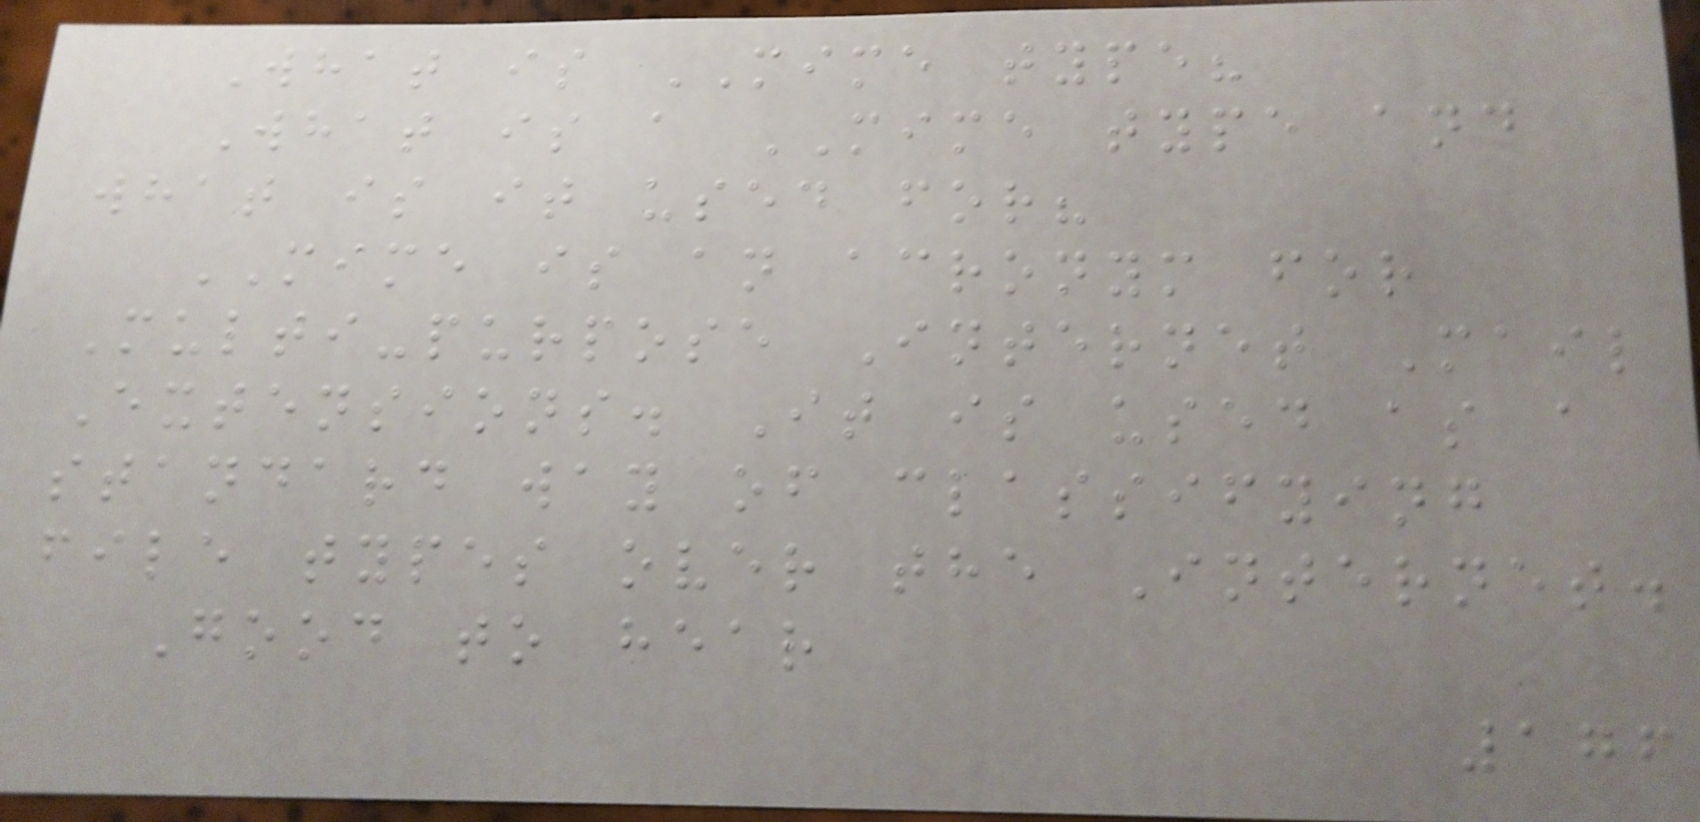What is MIME type?
What is a MIME type and
what is it used for?
MIME is an acronym for
Multi-purpose Internet Mail
Extensions. It is used as a
standard way of classifying
file types over the Internet.
Good to hear
176
